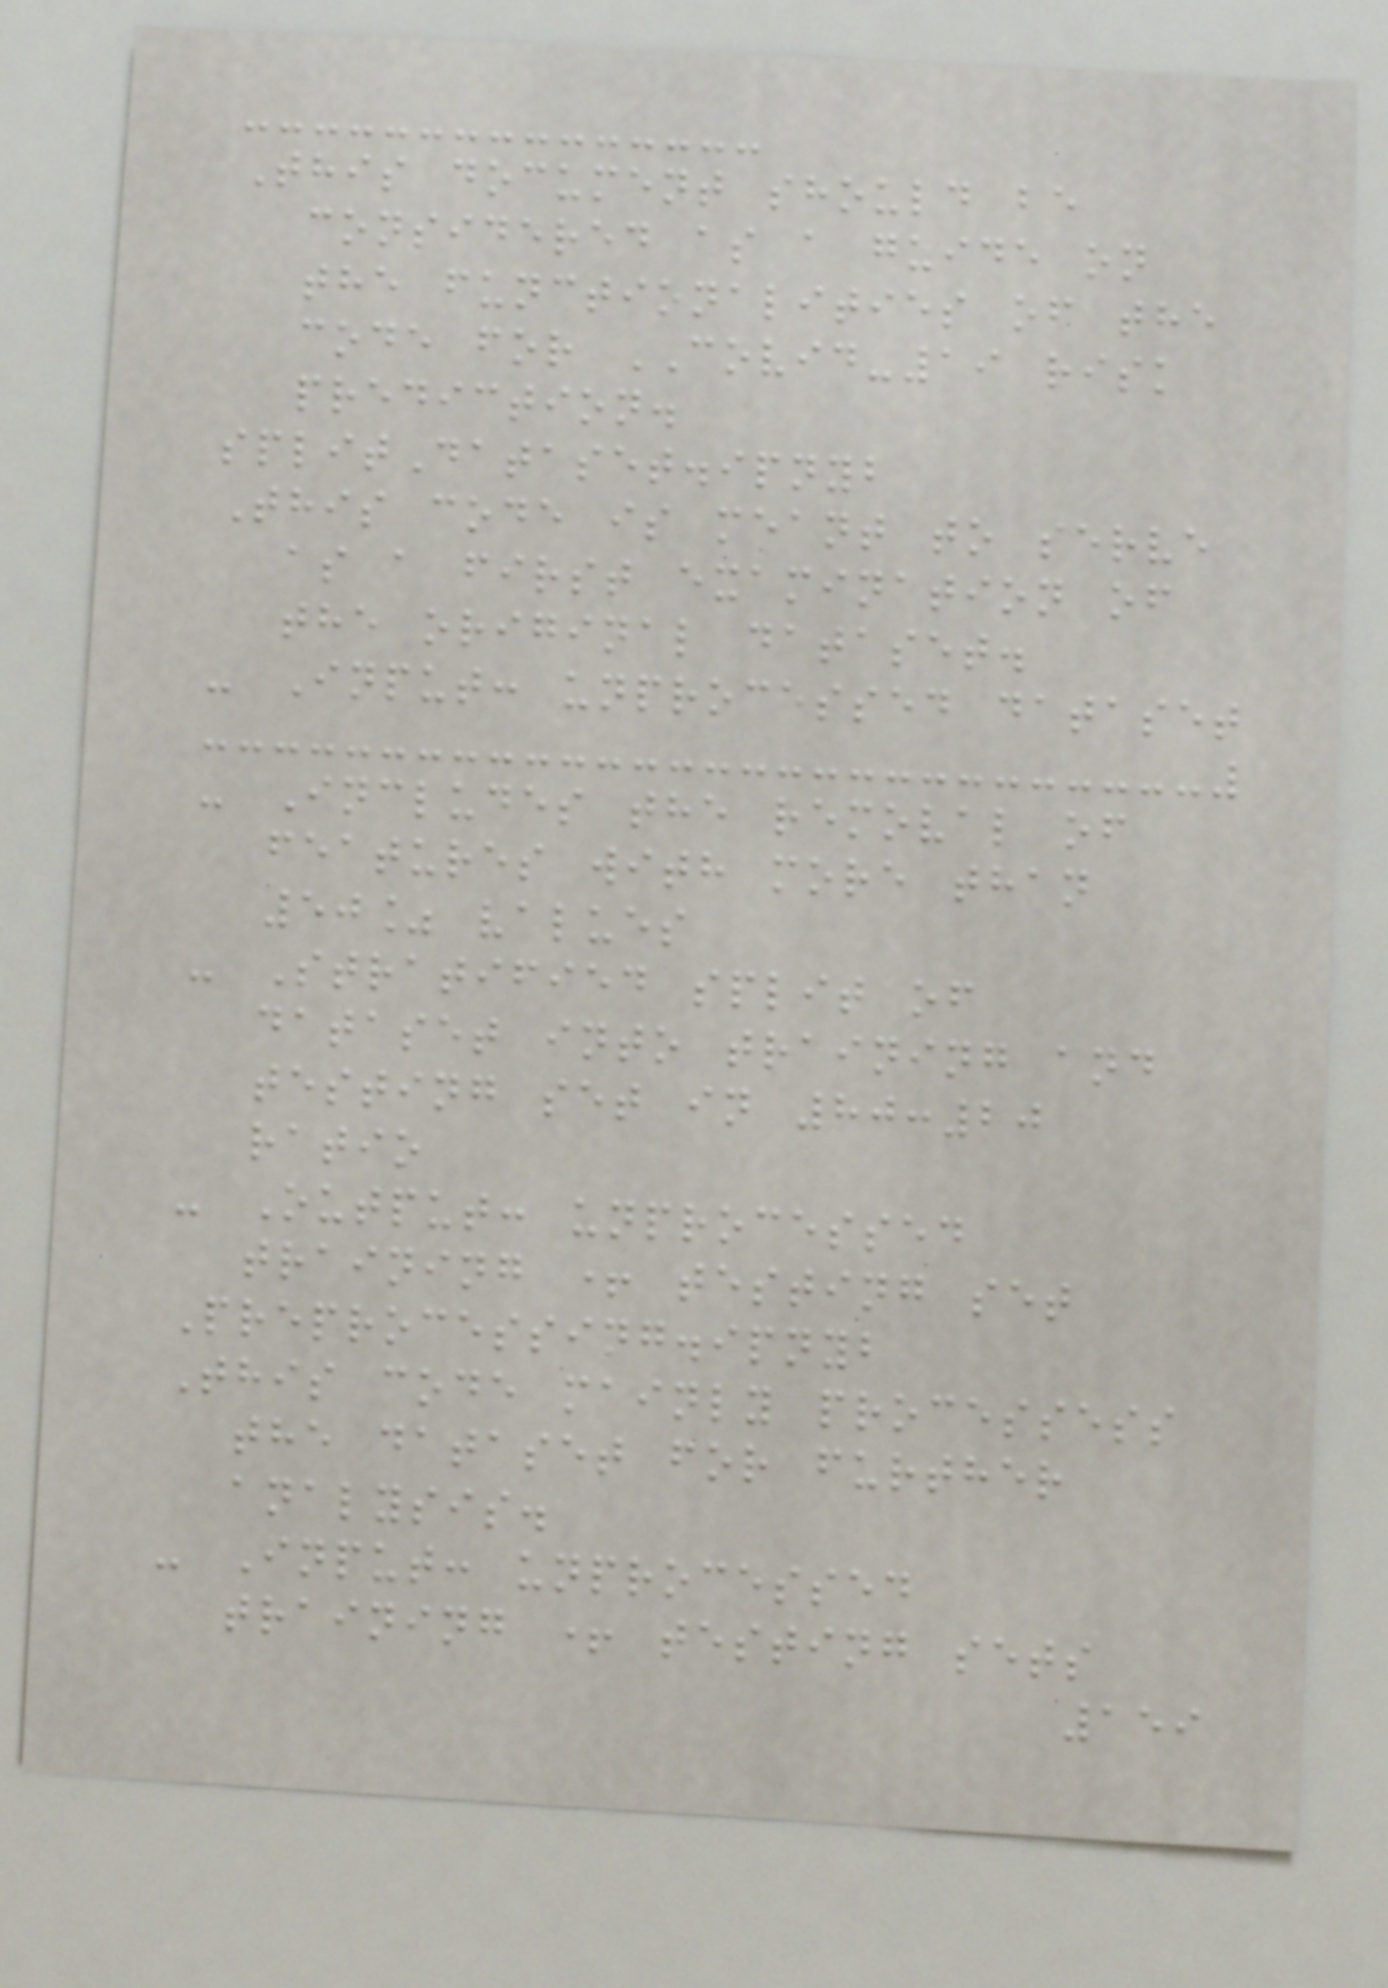This document should be
considered as a guide on
the functionalities of the
code for COVID-19 risk
prediction.
splitDataset.ipnyb
This code is meant to serve
as a first examination of
the original dataset.
- Input: unprocessed dataset
- Includes the removal of
features with more than
50% values
- Stratified split of
dataset into training and
testing set in 80:20
ratio
- Output: unprocessed
training + testing set
Preprocessing.ipnyb
This code mainly processess
the dataset for further
analysis.
- Input: unprocessed
training + testing sets
159
